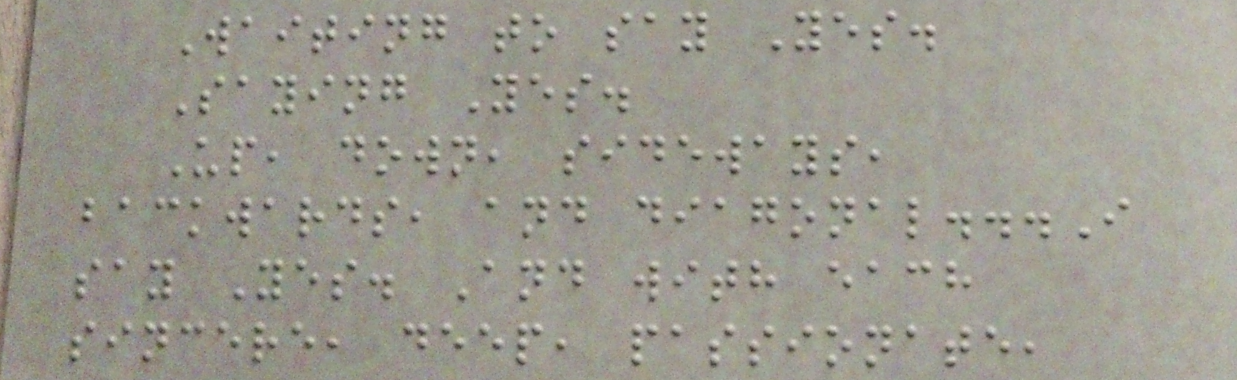Waiting to say Yes.
Saying Yes.
Up, down, sideways,
backwards, and diagonal...I
say Yes. And with each
sincere, deep, passionate,
